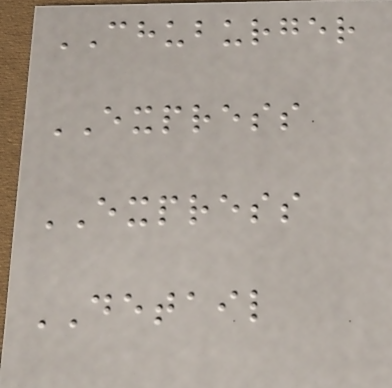CHUBURGER
EXPRESS
EXPRESS
DETAIL
